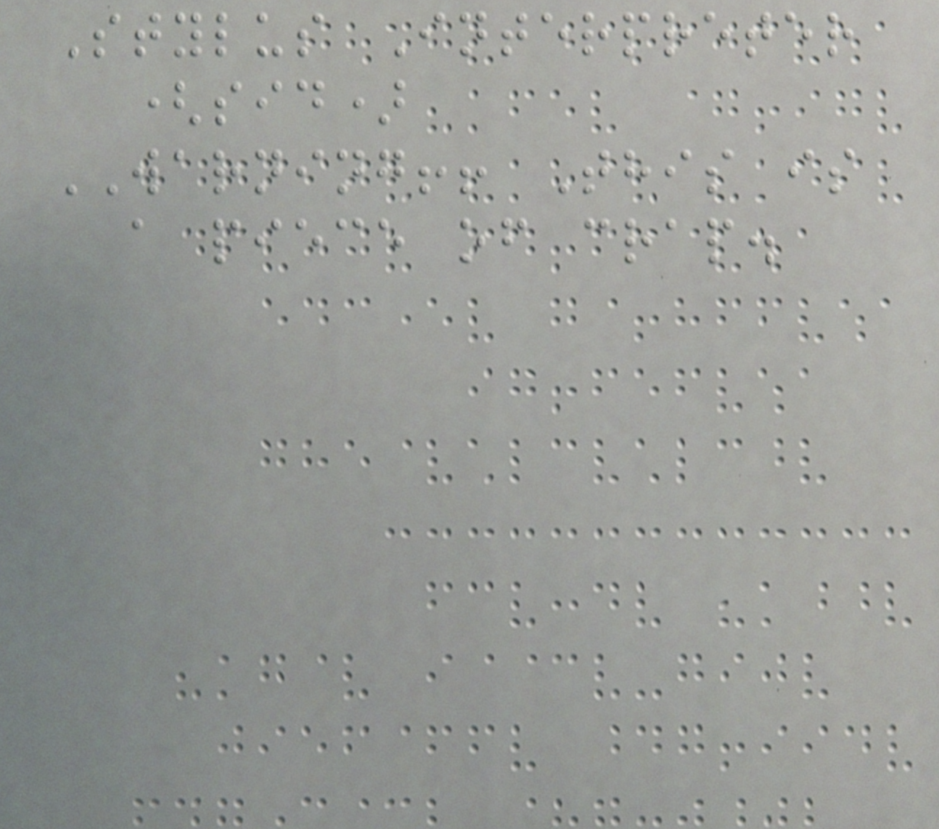Stylus Interpreter
(sid)
WARNING!! This is
a piece of crap.
